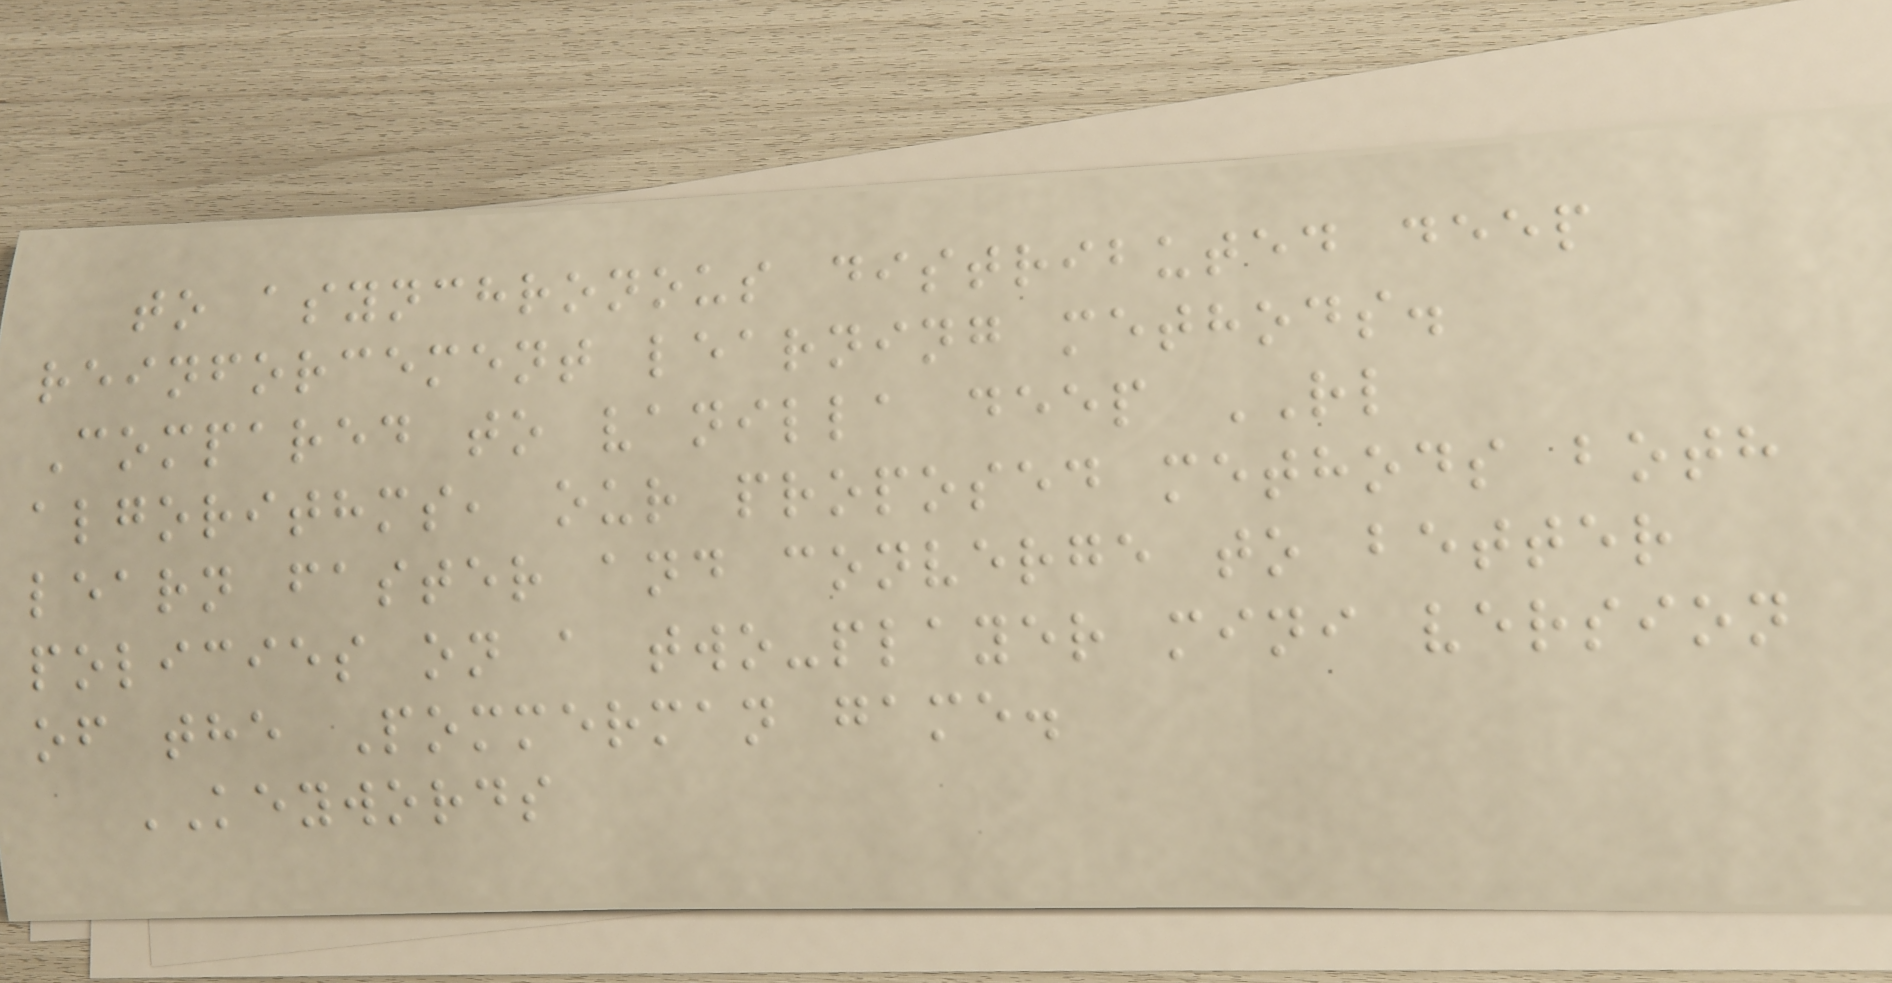to asynchronous distributed deep
reinforcement learning methods.
Compared to vanilla deep RL
algorithms, our proposed methods both
learn faster and converge to better
policies on a two-player mini version
of the Pommerman game.
KEYWORDS
